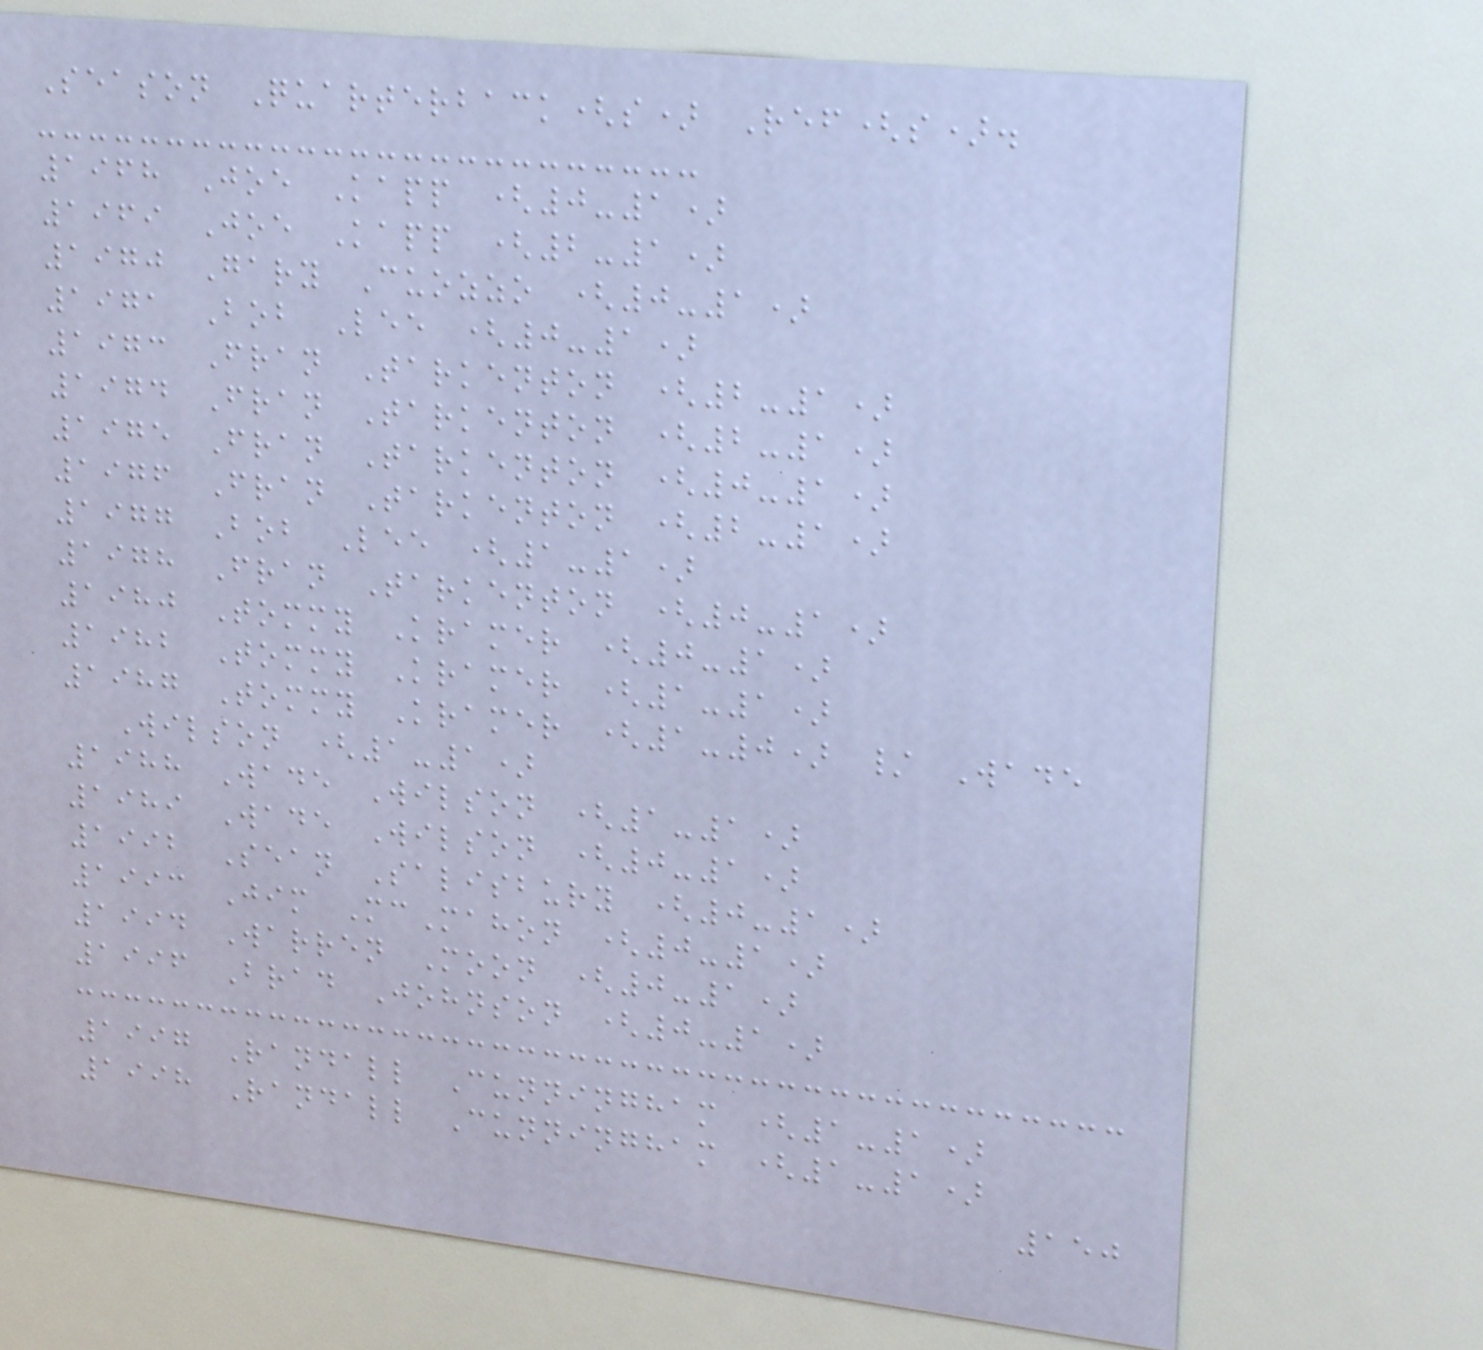Season Quarterback(s) Ref(s).
1968 Joe Kapp (0-1)
1969 Joe Kapp (2-1)
1970 Gary Cuozzo (0-1)
1971 Bob Lee (0-1)
1973 Fran Tarkenton (2-1)
1974 Fran Tarkenton (2-1)
1975 Fran Tarkenton (0-1)
1976 Fran Tarkenton (2-1)
1977 Bob Lee (1-1)
1978 Fran Tarkenton (0-1)
1980 Tommy Kramer (0-1)
1982 Tommy Kramer (1-1)
1987 Tommy Kramer (1-0) / Wade
Wilson (1-1)
1988 Wade Wilson (1-1)
1989 Wade Wilson (0-1)
1992 Sean Salisbury (0-1)
1993 Jim McMahon (0-1)
1994 Warren Moon (0-1)
1996 Brad Johnson (0-1)
1997 Randall Cunningham (1-1)
1998 Randall Cunningham (1-1)
150
